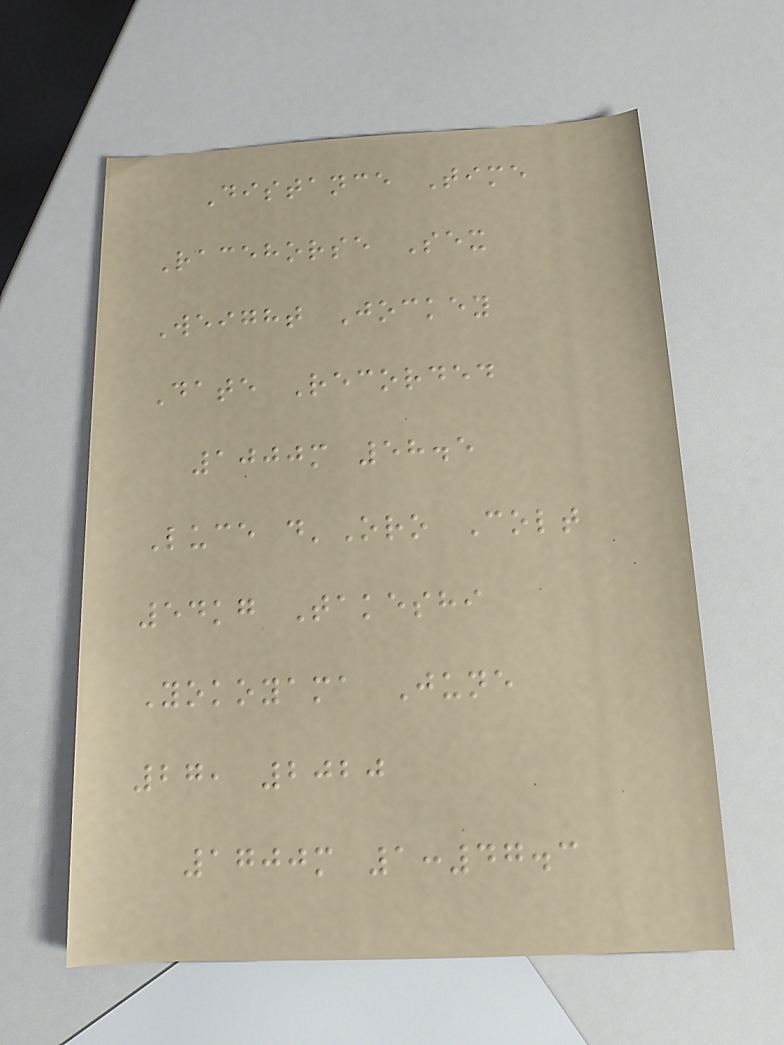Distance Time
Racehorse Sex
Weight Jockey
Date Recorded
1000m 58.5
Luce d'Oro Colt
54kg Takeshi
Yokoyama June
27, 2020
1700m 1:47.3
